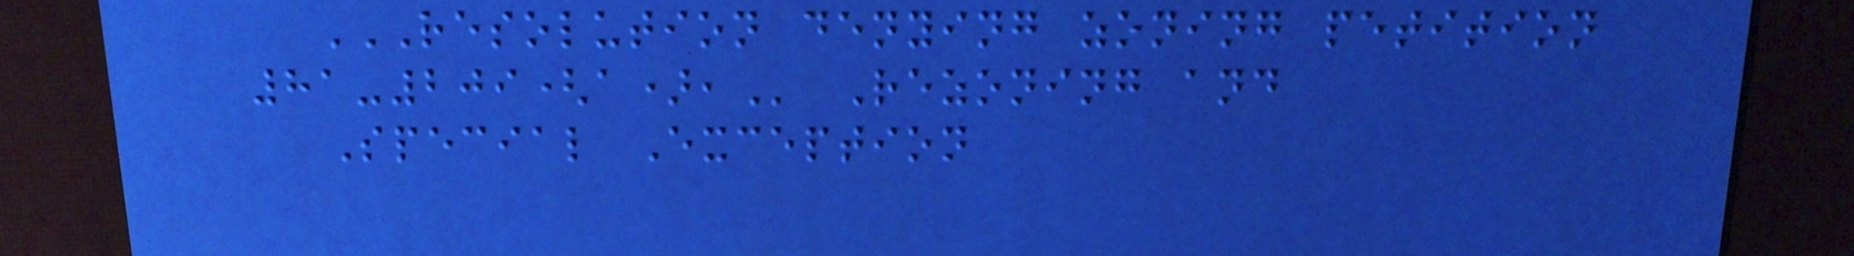RESOLUTION DENYING ZONING PETITION
81-209(A), Rezoning and
Special Exception
